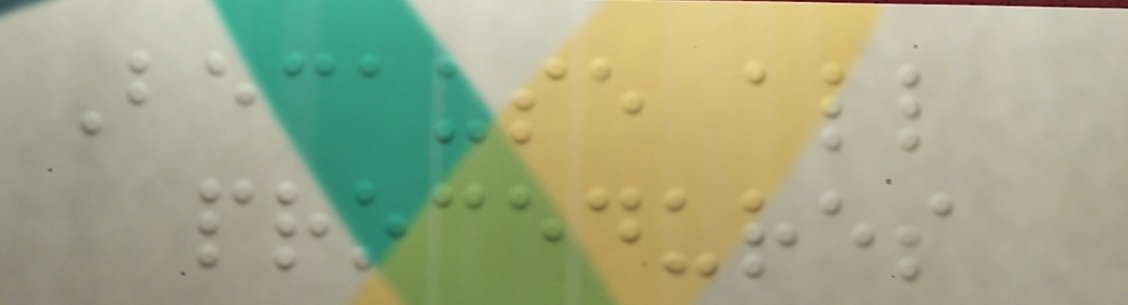Because all
procedures
